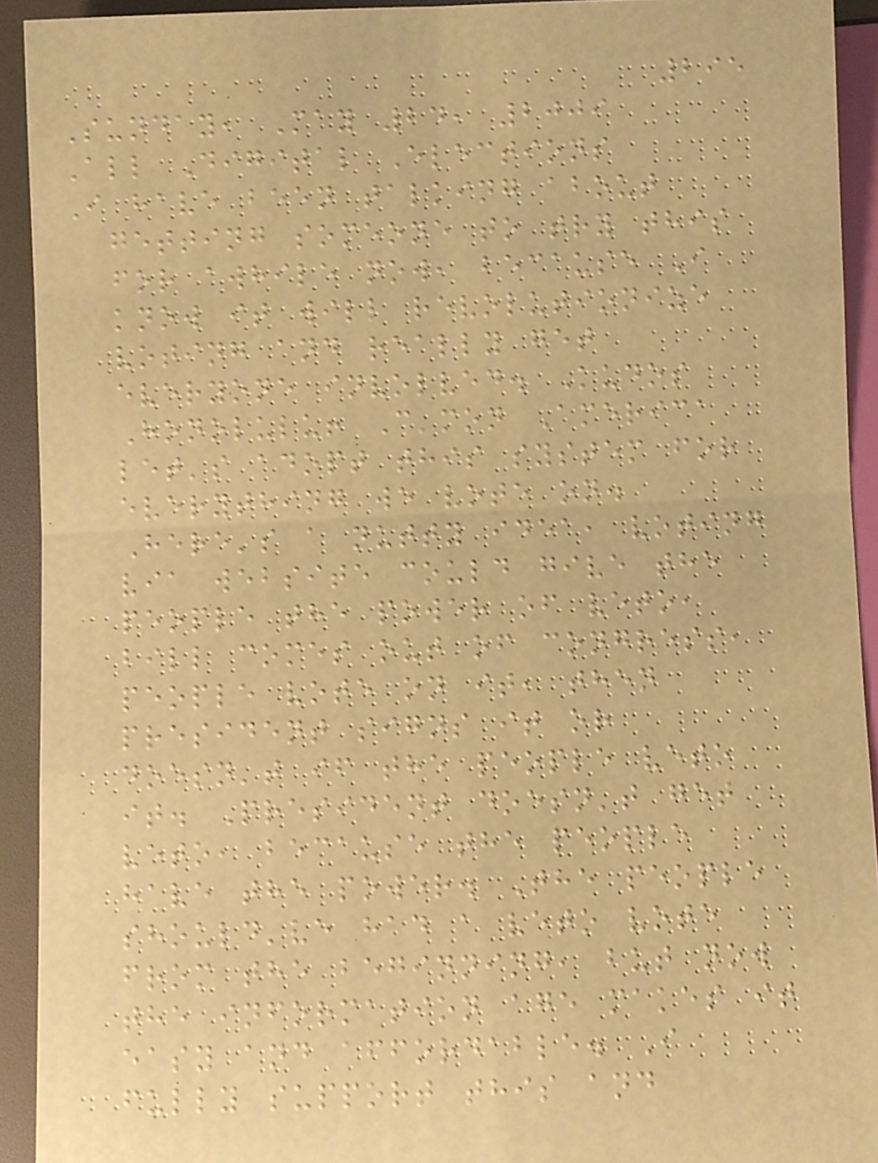295
Sunday, May 24, 2009
All Digital Elections
I have been talking about
getting someone to try this
for awhile now, because I
know it will revolutionize
voting and really get
everyone involved. Kudos
Honolulu! C'mon America
let's adopt this system for
everything we vote on.
Here's a nutty idea, voting
via website could give the
people the power of veto,
bill comes out of congress,
people vote on it, then
president signs it or
doesn't if the people veto
it. President doesn't get
veto, because the people
have the power. The people
should've had a veto vote
from the beginning, but now
the information age makes it
easy and affordable. I
fully support this and
